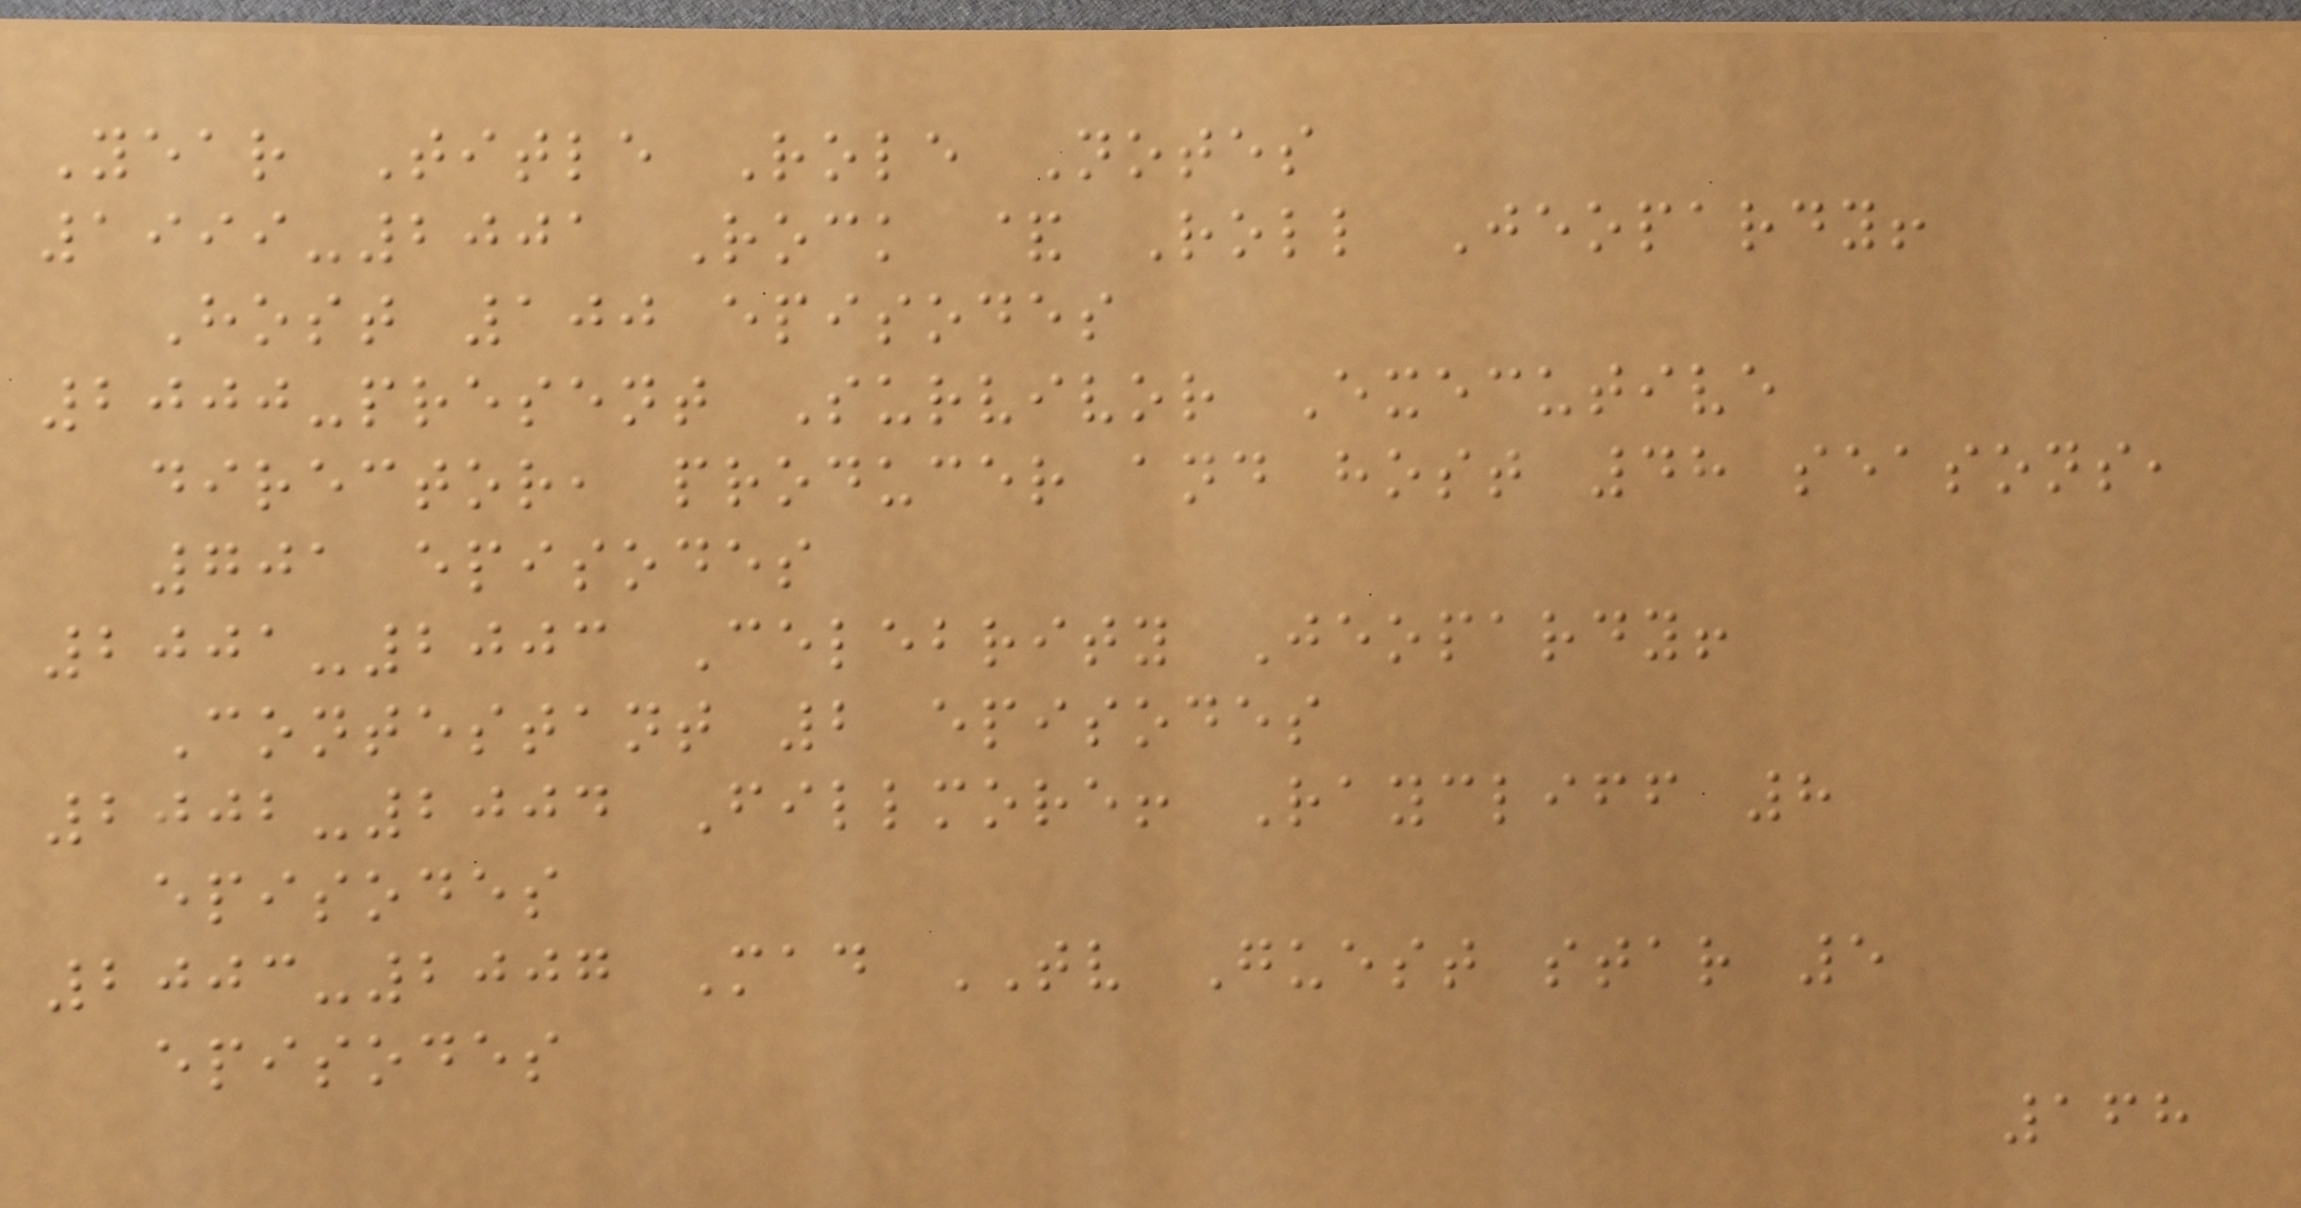Year Title Role Notes
1999-2001 Rock & Roll Jeopardy!
Host 100 episodes
2000-present Survivor Executive
director, producer and host 48 seasons,
701 episodes
2001-2003 Celebrity Jeopardy!
Contestant 2 episodes
2002-2004 Fillmore! Raycliff 8
episodes
2003-2007 Mad TV Guest star 5
episodes
168
